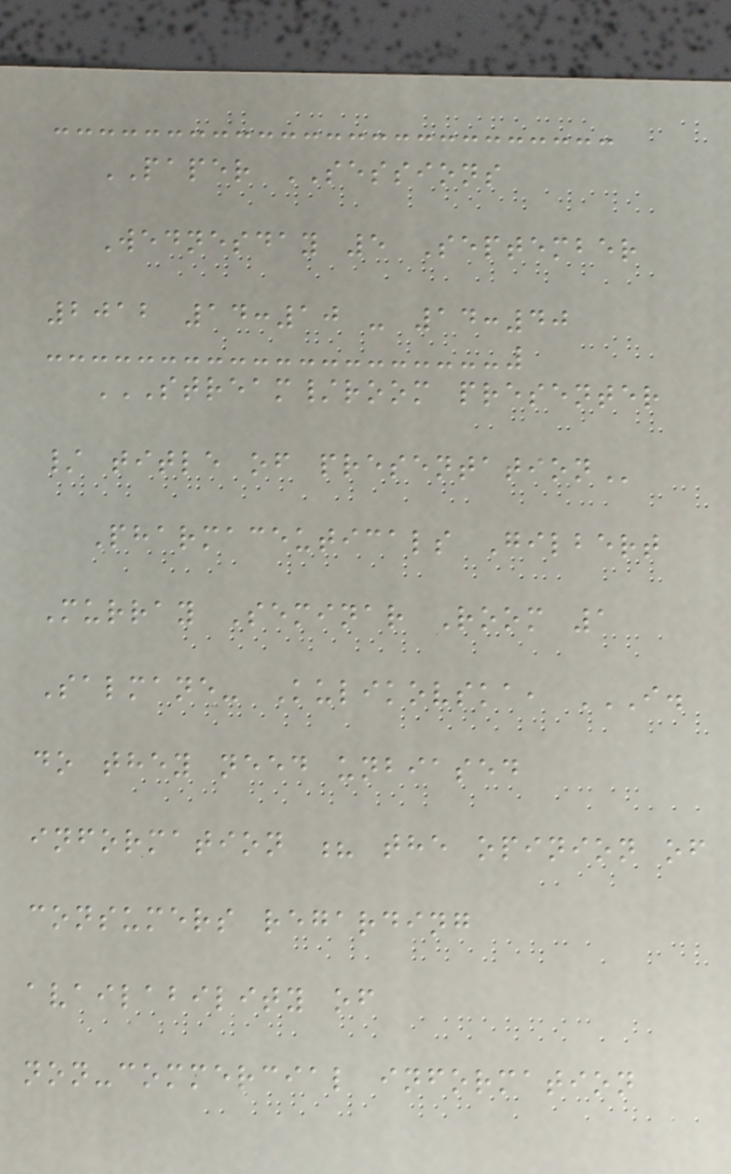PAPER SESSIONS
Wednesday 5 September
2012 14:10 - 14:40
STREAM/ROOM PRESENTER
/ TITLE OF PRESENTATION
Pharmaceuticals Gilbert
Murray Seminar Room 1
Salmane- Kulikovska, I.
DO THEY NEED UNBIASED
INFORMATION ? THE OPINION OF
CONSUMERS REGARDING
AVAILABILITY OF
NON-COMMERCIAL INFORMATION
